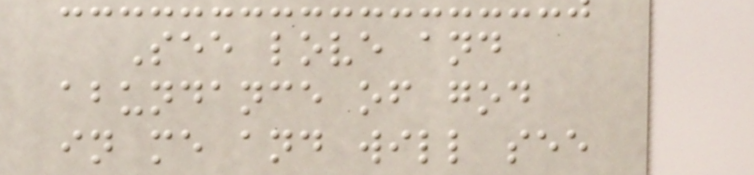See love and
abundance of god
in me and will see
